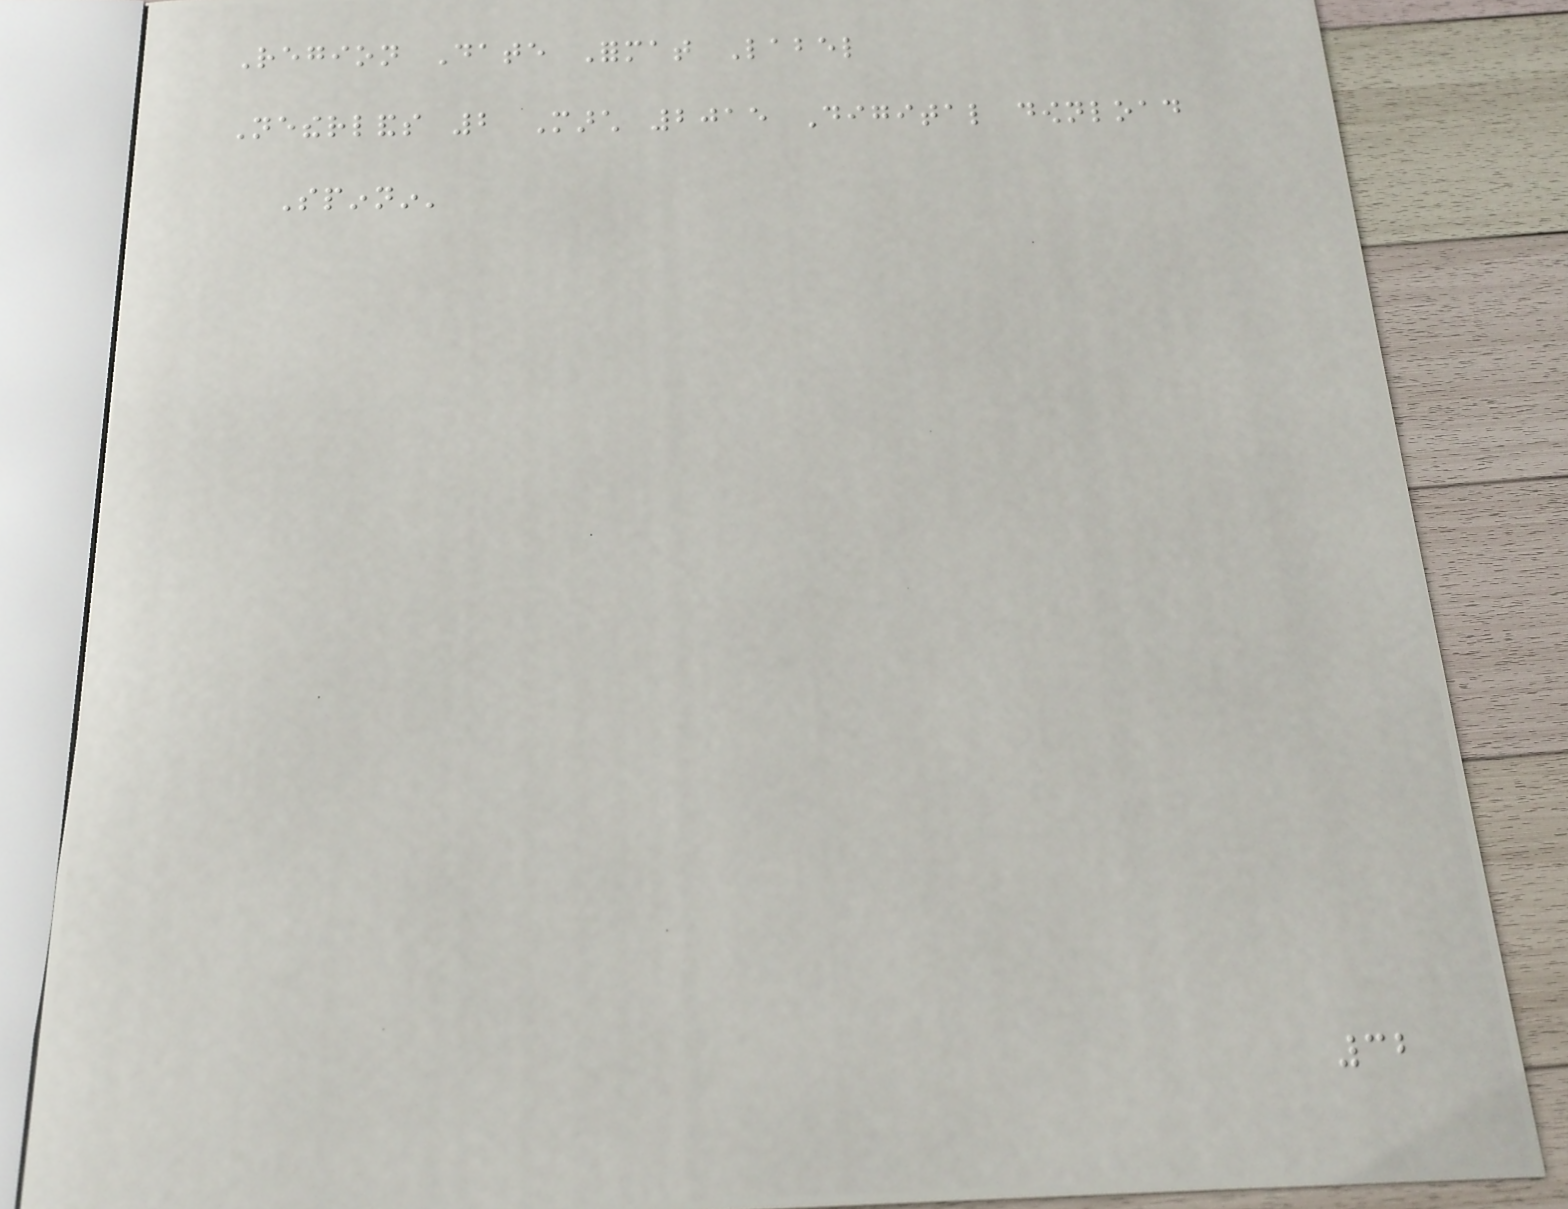Region Date Format Label
Netherlands 2 March 2015 Digital download
Spinnin'
32
